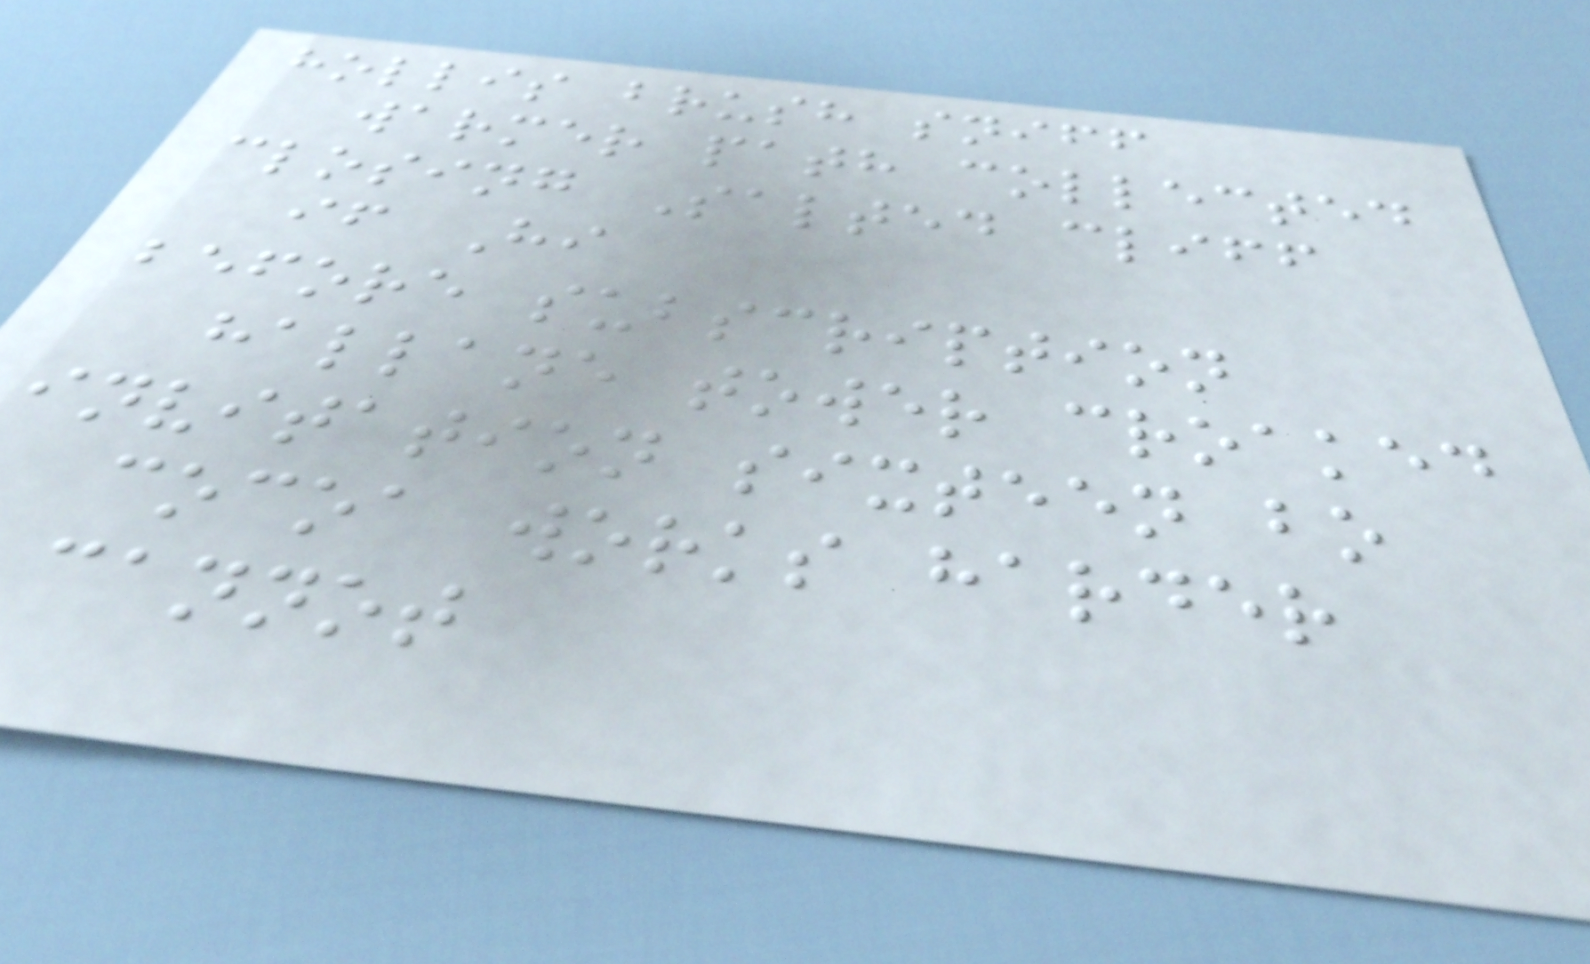hollis brush sniff
warmer path collected
closing Salted cliff
if Hi
before subscription
hallane tower croaked
invitation sixteen bo
cocoa works harder
cannot
